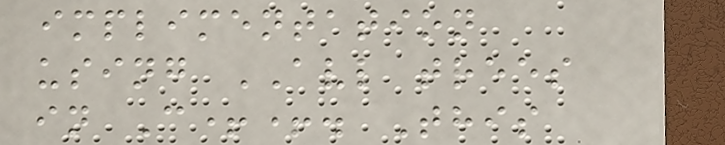implimentation
using AVL trees
in C++. This
